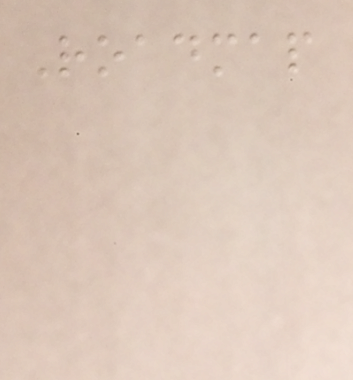Roadmap
